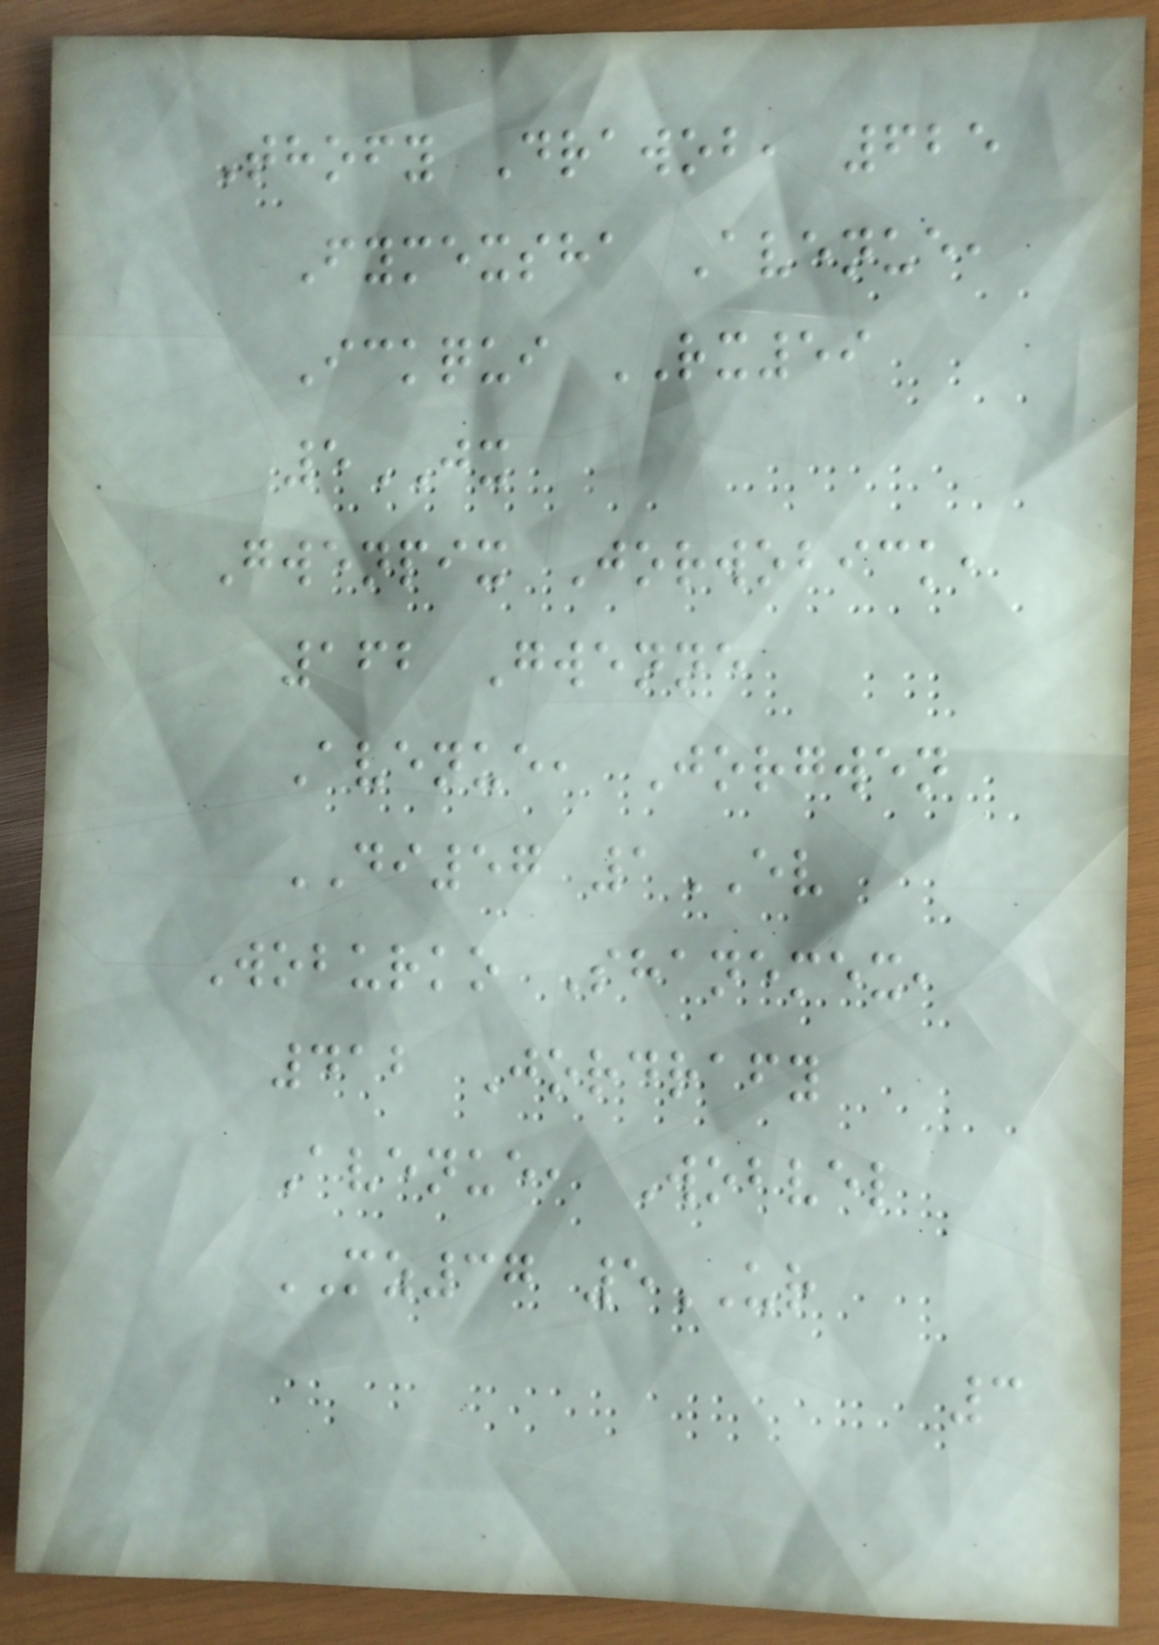Thofy Drawob, 625
Fymexsha Avenue,
Ickqui RX59
5JX
Gwenpix Jorwobick,
162 Gwenne
Avenue, Jorgwen
DI57 1EV
Woburko Shanemex,
412 Jordrafy
Avenue, Wobvel
MZ37 5UR
3
